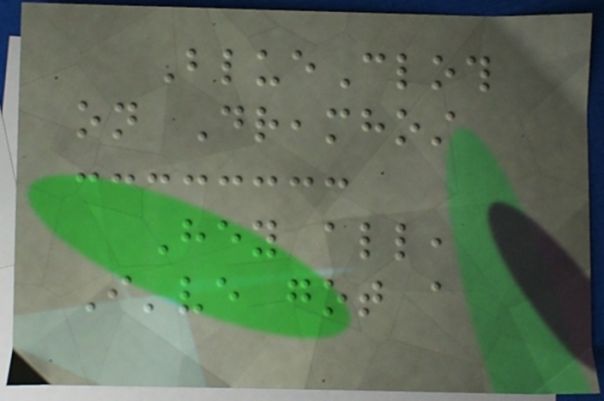BlueCloth
on Dreamhost
Hey all,
I've got a
